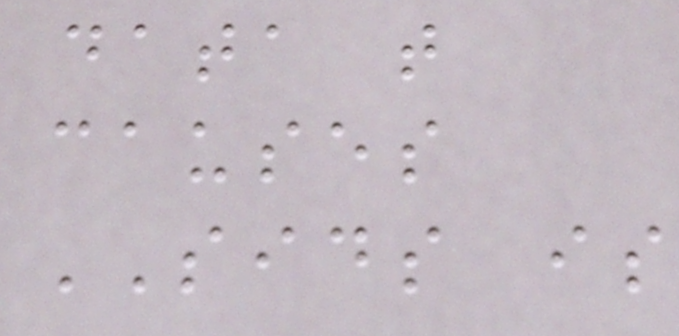data that
causes
SIDS is
